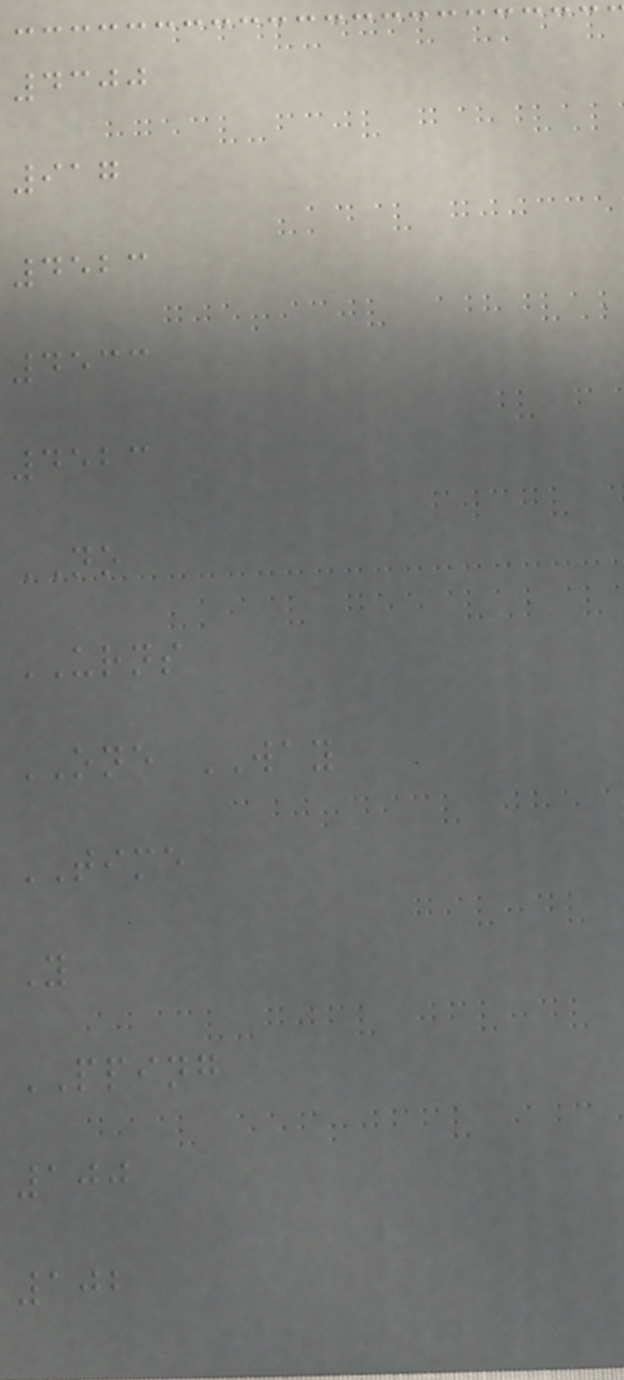4300
917
4523
4533
4523
NO
URNS
ONE WAY
TIME
Y
PPING
100
102
